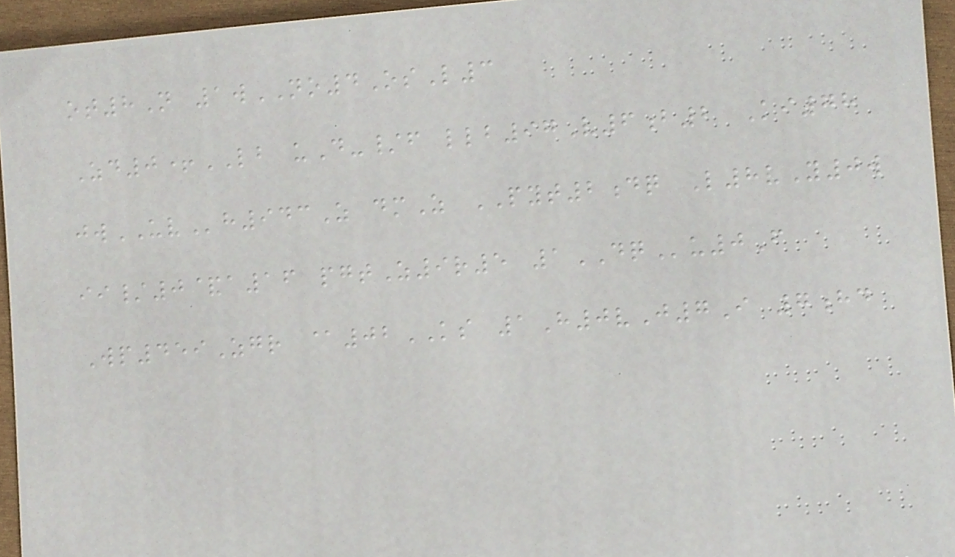ot8N 1wNO4OsL3
Zd0+LB uD-/f llb97V6b2 Ki78
jwUVh943Z dmZ PYT2dq L8vY0w
ii/0&a16 pgtZ9r5 1DQu0F
Wp459Zgr @02KS 1H0vJ7I 7hd
